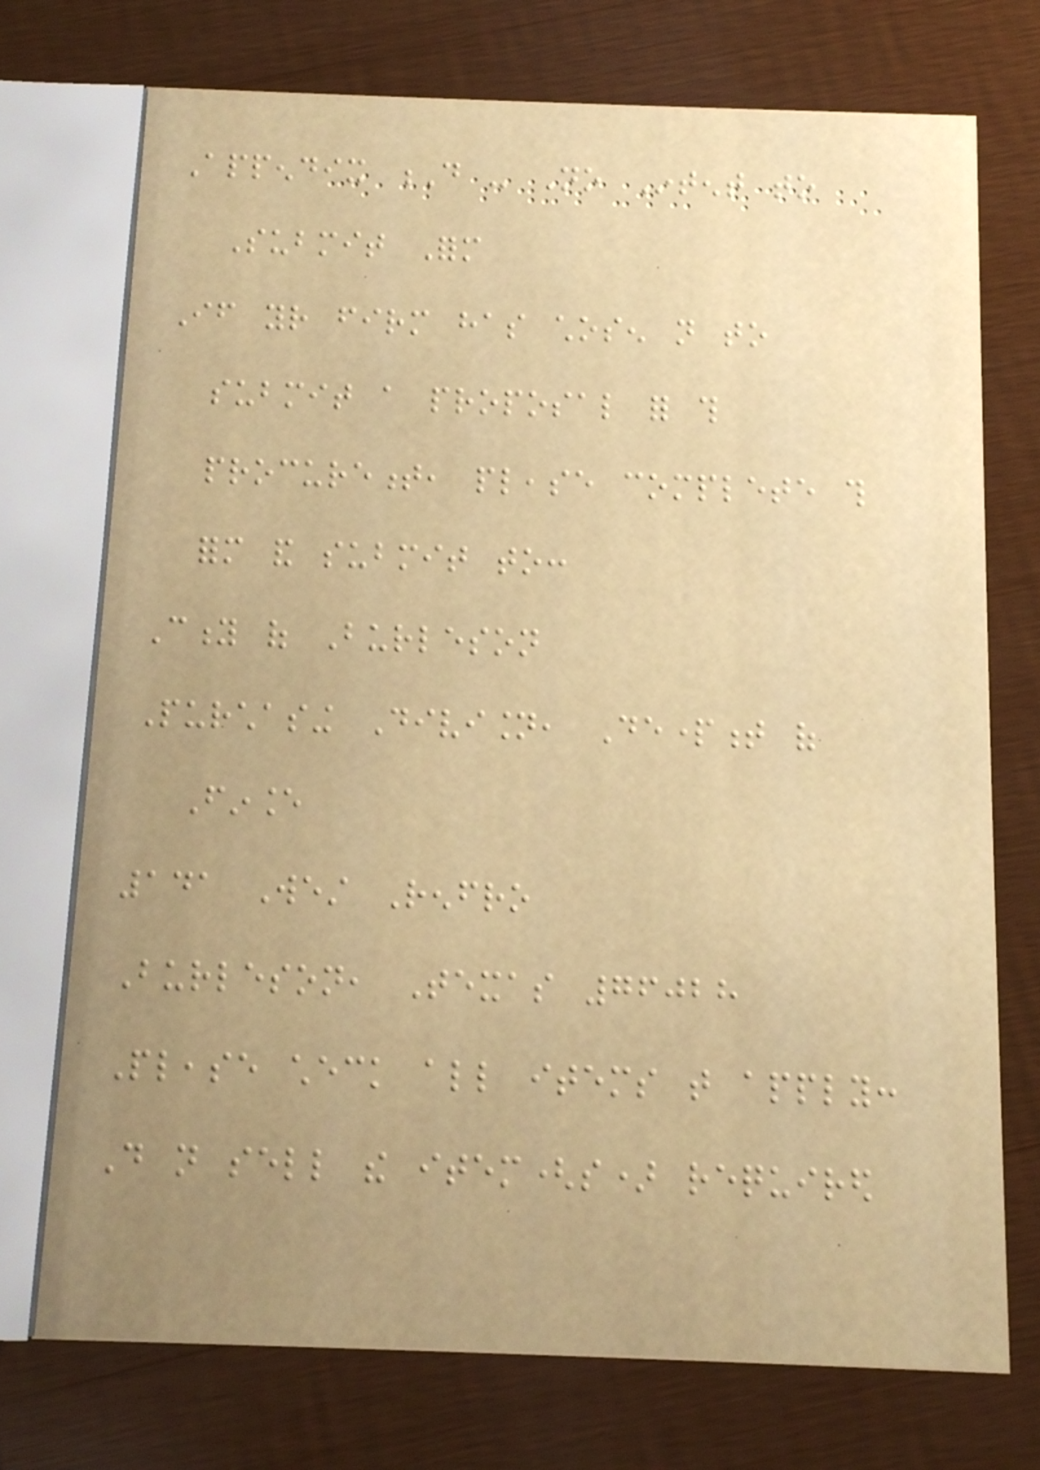Appendix D - No Intent to
Submit Form
If your firm has chosen not to
submit a proposal for this
procurement, please complete this
form and submit to:
City of Burleson
Purchasing Division, Department of
Finance
141 West Renfro
Burleson, Texas 76028
Please check all items that apply:
Do not sell the item(s) required
